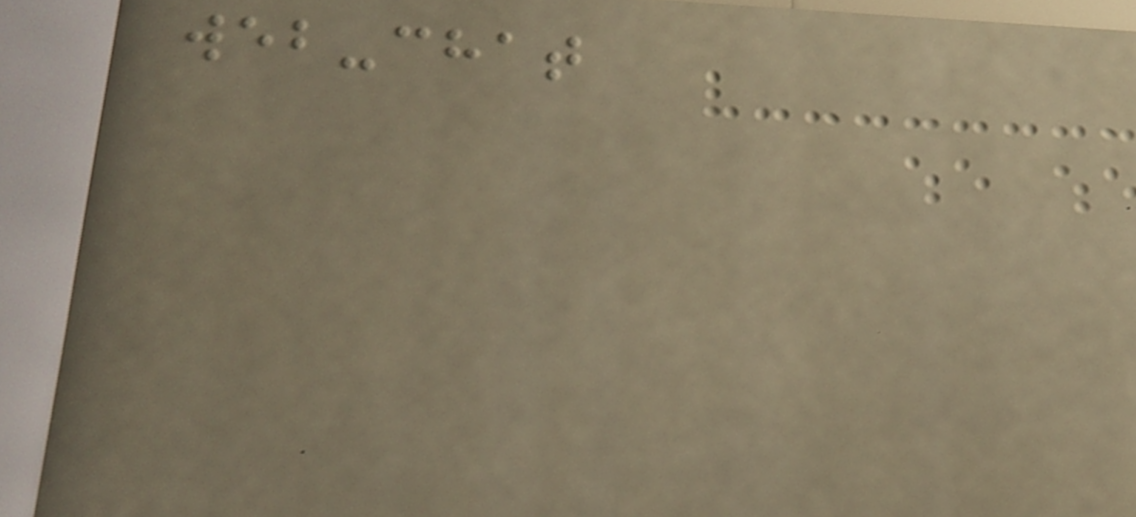web-chat
